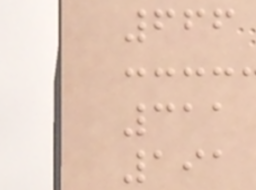666
311
191
